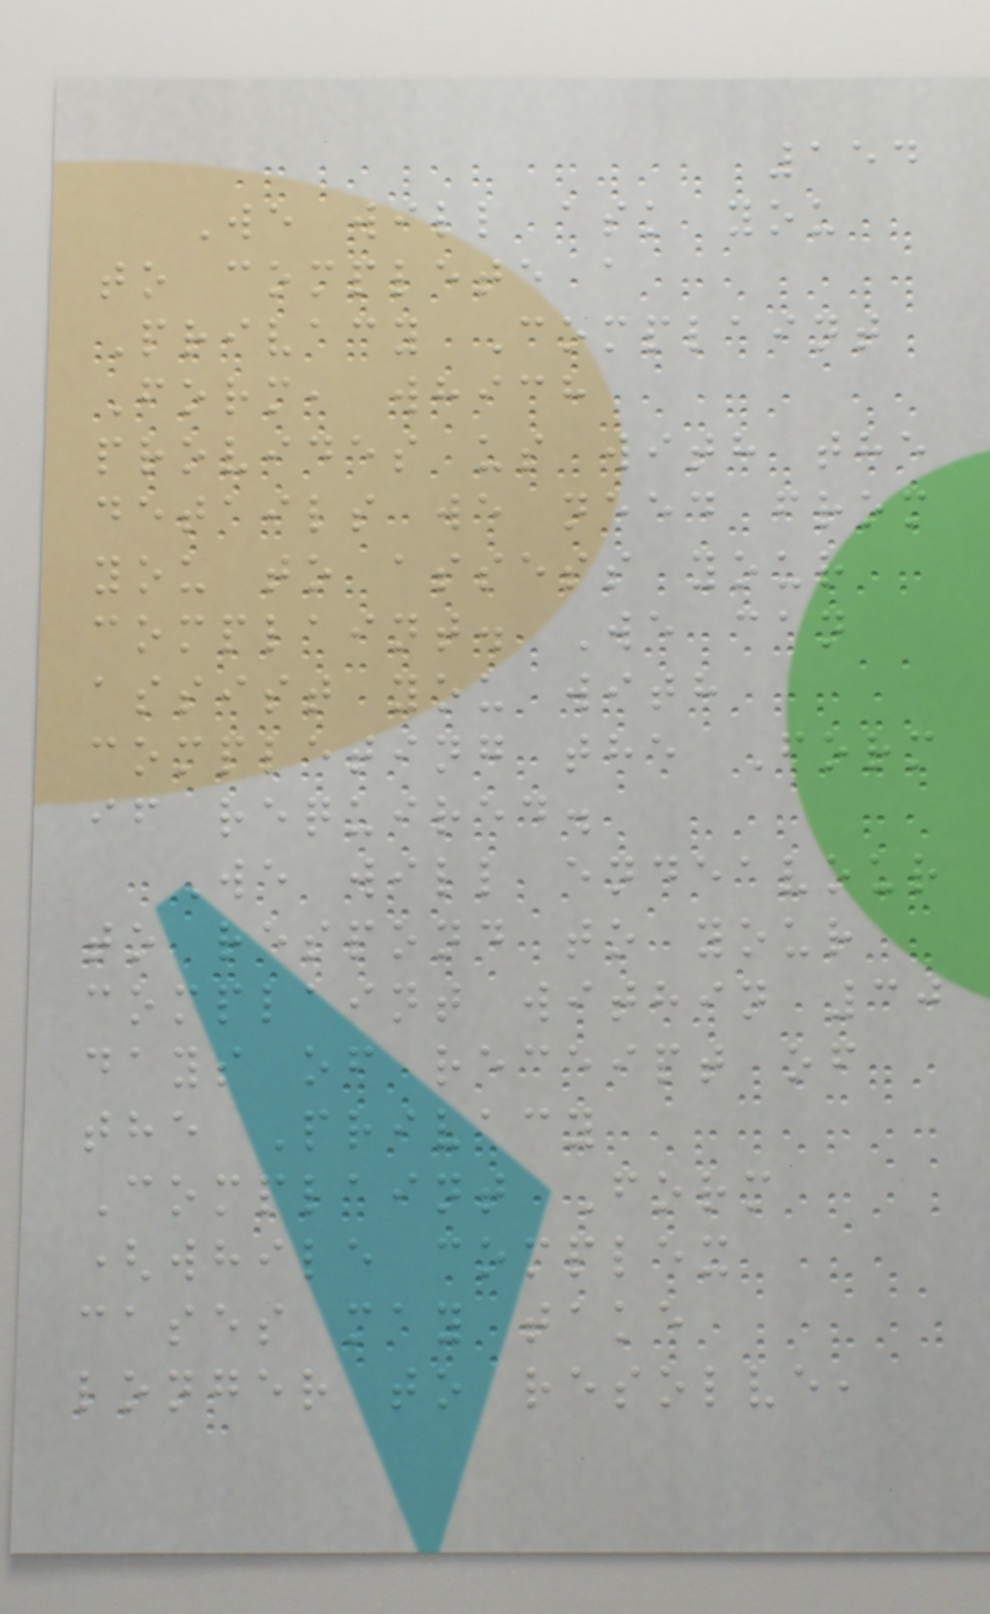154
We will ask you
to complete a
Privacy Complaint
Form, which
provides us with the
details we need from
you to assess your
complaint. We can
assist you with
completing the Form
if required.
We will endeavour
to respond to your
complaint within 30
days of receipt of
the Privacy
Complaint Form
(while complex
cases may take
longer to resolve,
